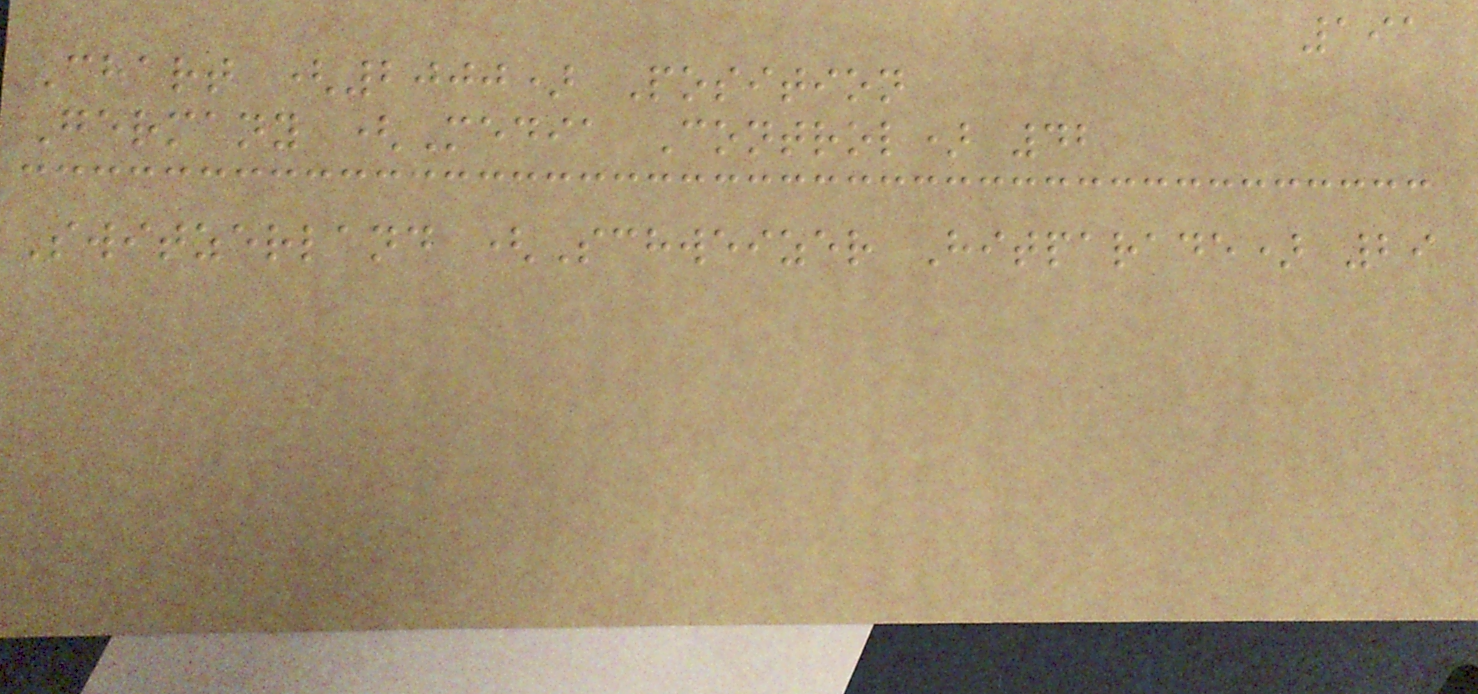191
Chart (2000) Position
Germany (Media Control) 42
Switzerland (Schweizer Hitparade) 29
